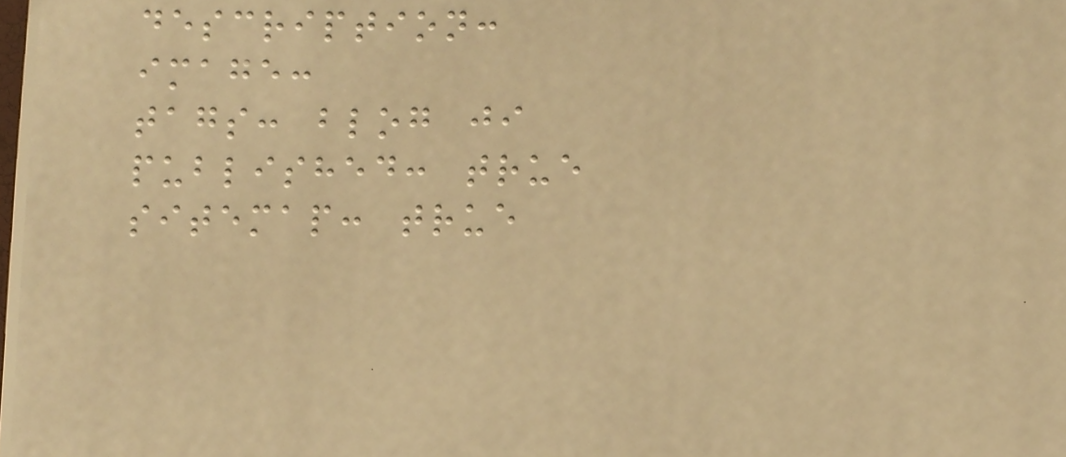description:
image:
tags: blog ji
published: true
sitemap: true
